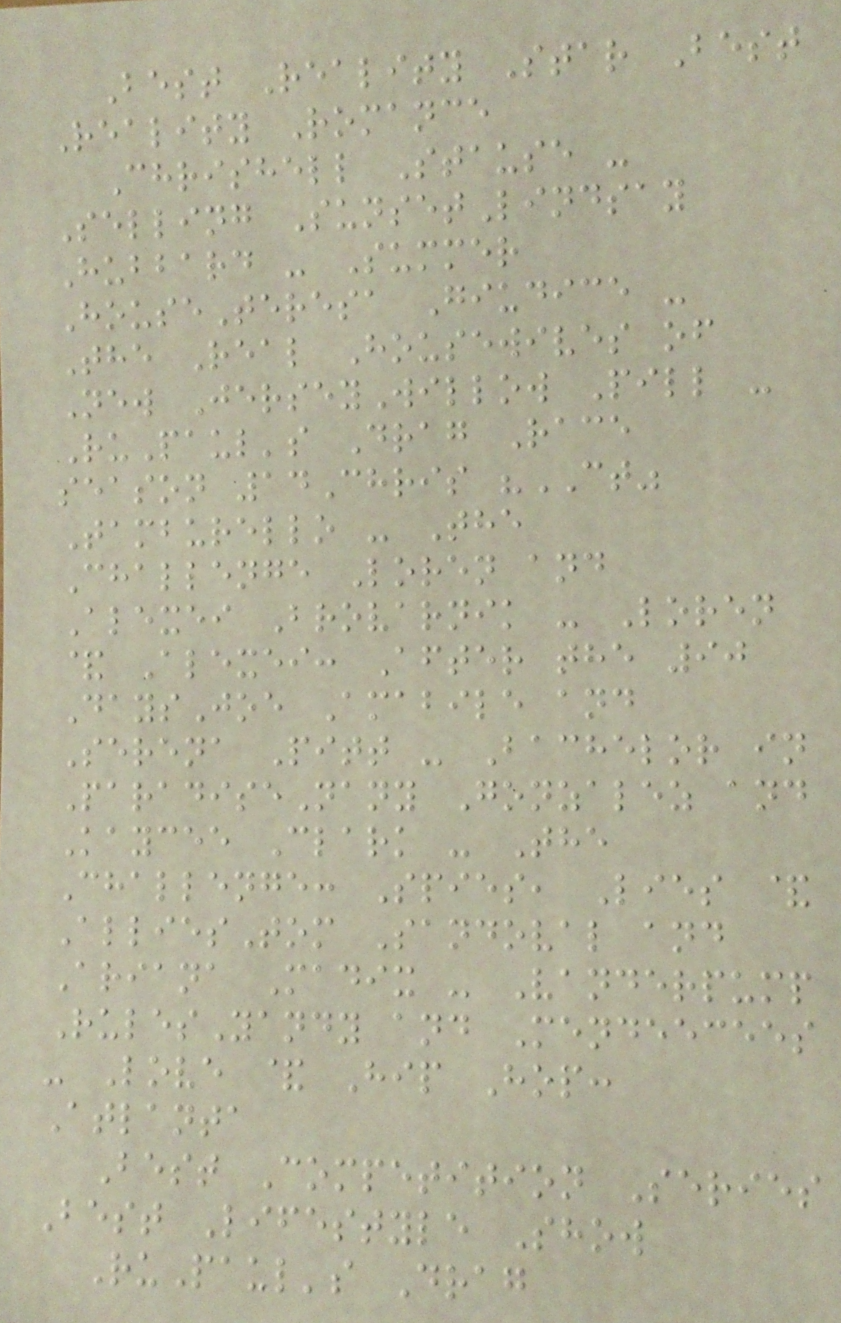Best Reality Star Best
Reality Romance
Chrishell Stause -
Selling SunsetLindsay
Hubbard - Summer
HouseTeresa Giudice -
The Real Housewives of
New JerseyWillow Pill -
RuPaul's Drag Race
season 14Chris "CT"
Tamburello - The
Challenge Loren and
Alexei Brovarnik - Loren
& Alexei: After the 90
DaysJoe Amabile and
Serena Pitt - Bachelor in
ParadiseNany Gonzalez and
Kaycee Clark - The
Challenge: Spies, Lies &
AlliesTom Sandoval and
Ariana Madix - Vanderpump
RulesYandy and Mendeecees
- Love & Hip Hop:
Atlanta
Best Competition Series
Best Lifestyle Show
RuPaul's Drag
